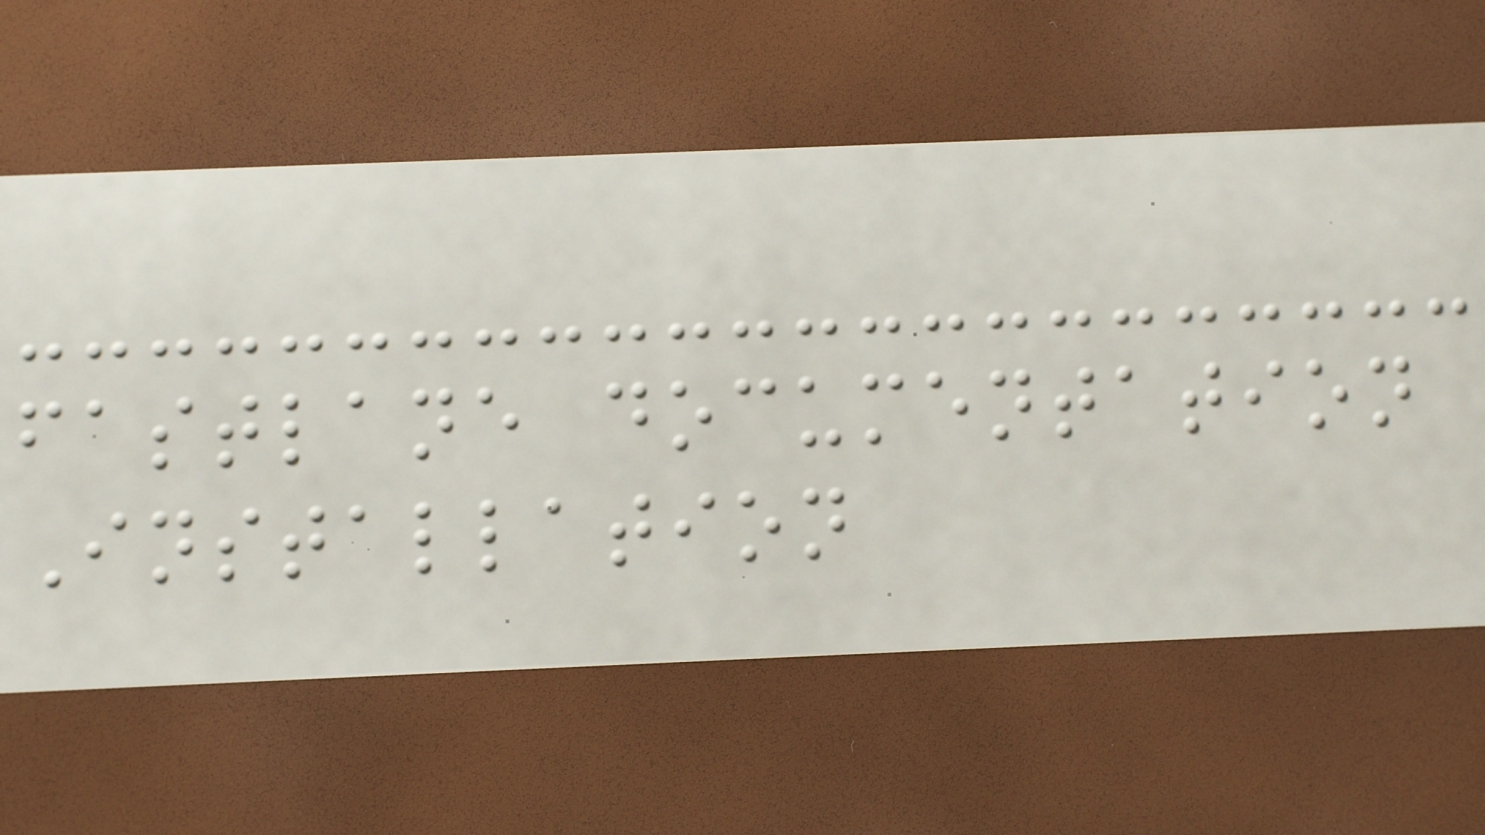fastlane documentation
Installation
